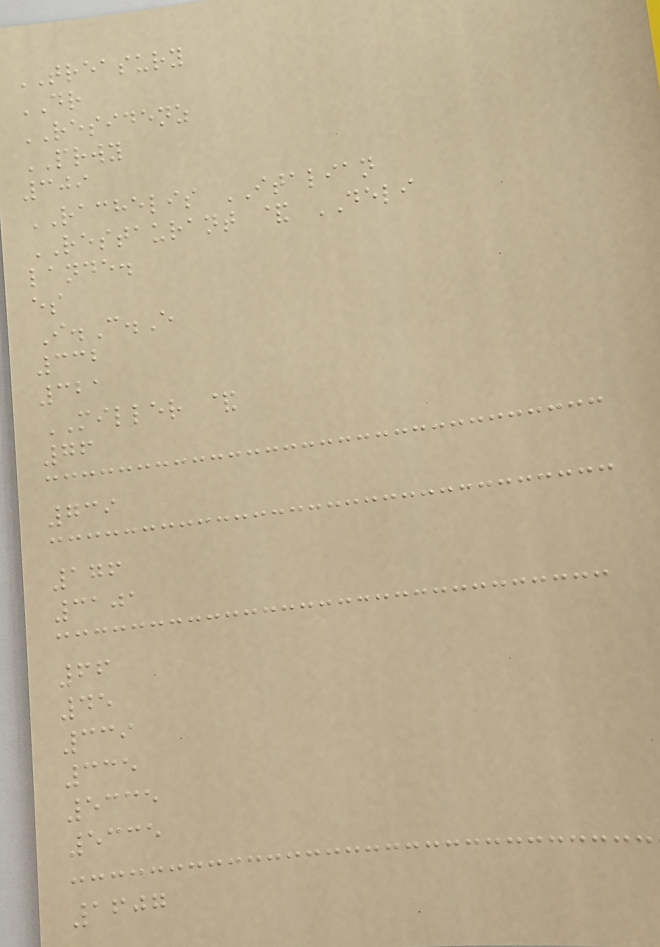TREASURY
DR
RESIDENZ
PRWY
309
RACHELIS ITALIAN
RESTAURANT & DELI
lande.
es
I.C.E
332
321
MILLER &
76
739
176
3101
66
45
339
335
5335
5335
1607
